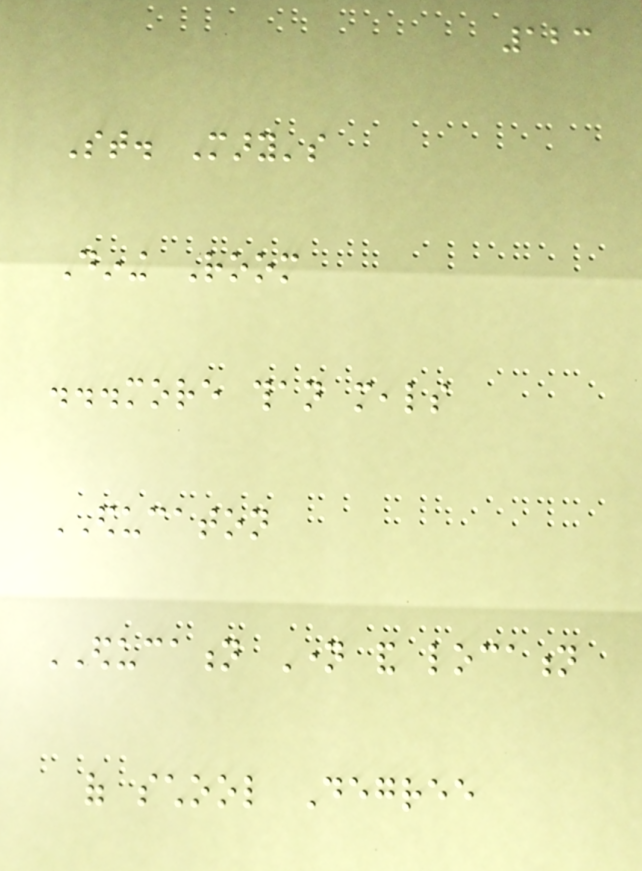123
St. Mary's
Dining Room
...more than meals
EDUCATON
EDUCATION Name and location
of school Degree
